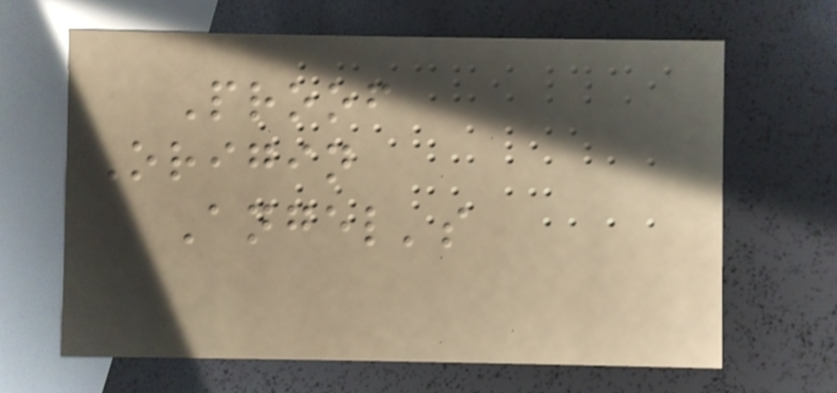Proof
Origin
Angel's
